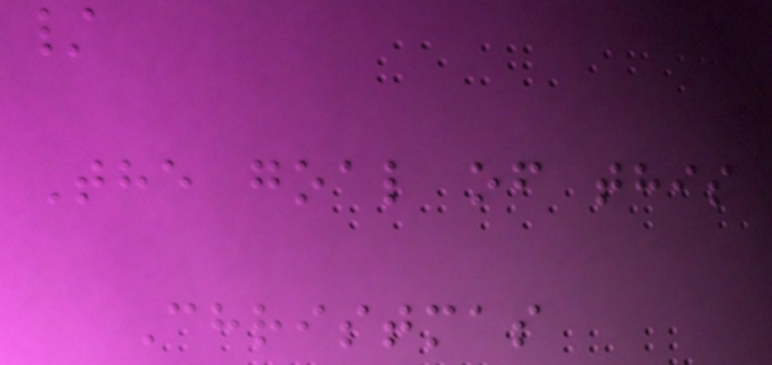/
The goal of this
Christmas
